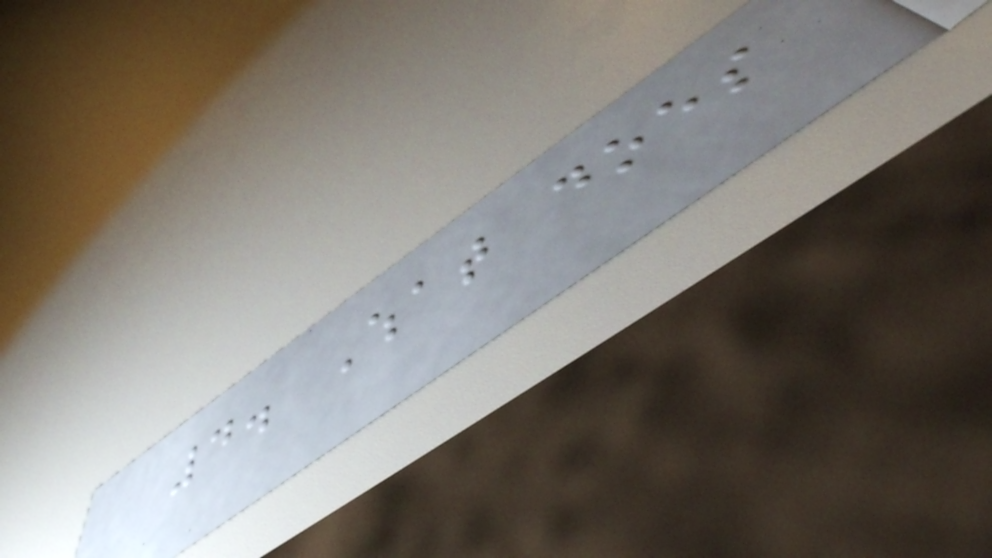4. What does
